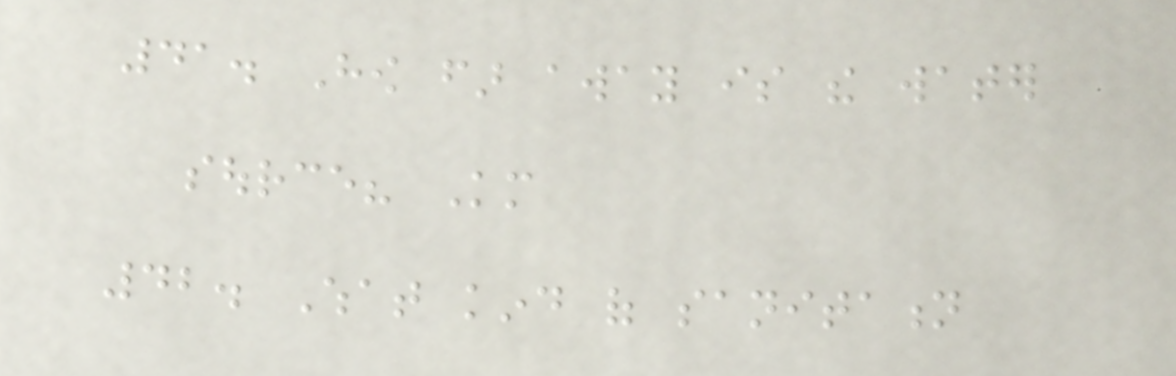41. How far away is the water
source? Km
42. What kind of sanitation
